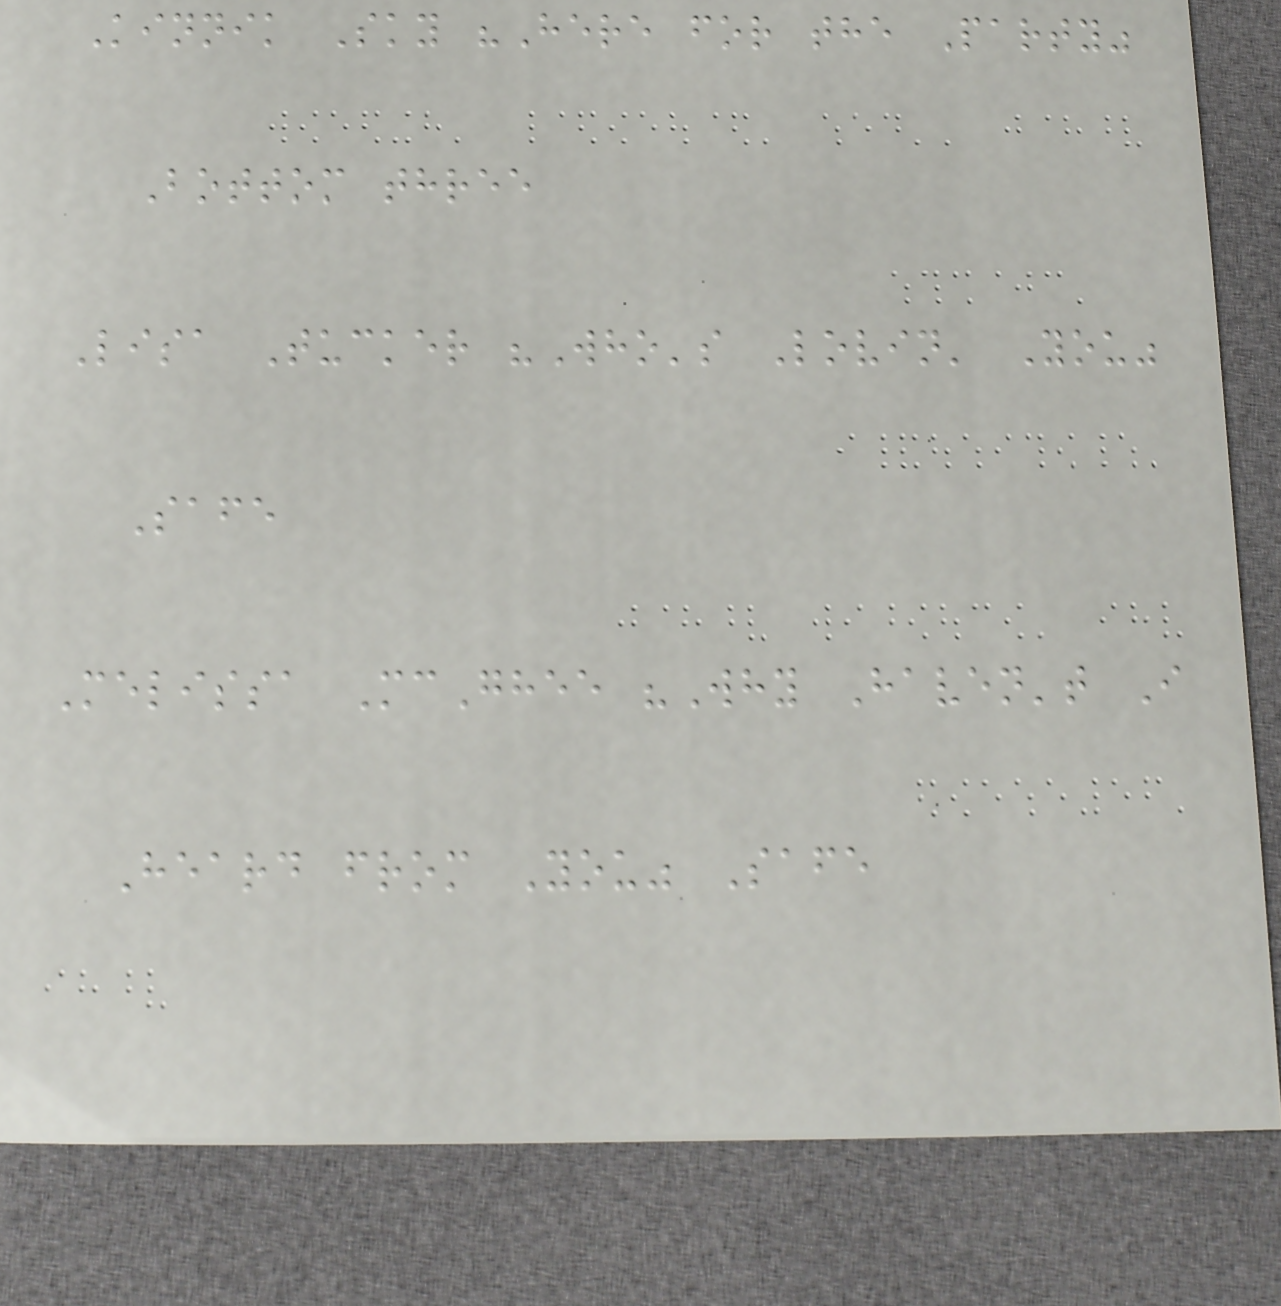Kinnik Sky "Here for the Party"
Bottom three
Lisa Tucker "Who's Lovin' You"
Safe
Melissa McGhee "Why Haven't I
Heard from You" Safe
